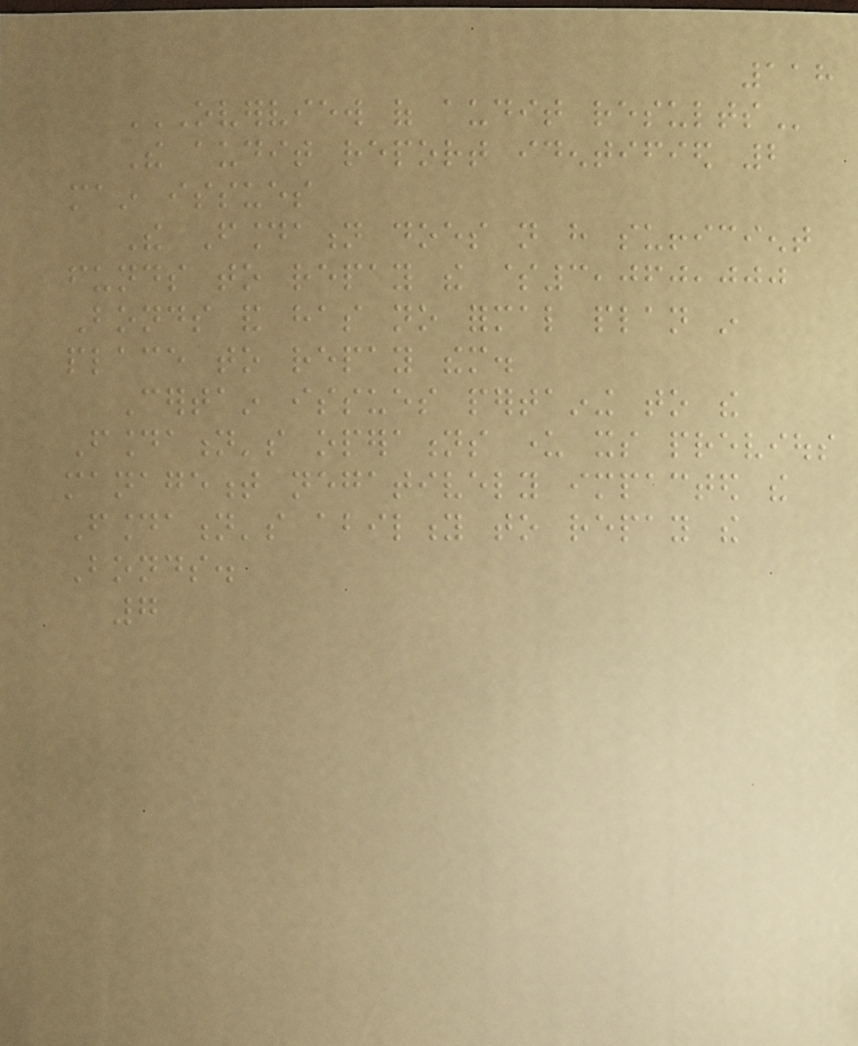118
OVERVIEW OF AUDIT RESULTS
The audit report identified 2
main issues
The Foundation does not have sufficient
funds to repay the $3,060,000
Bonds and has no formal plan in
place to repay them.
Certain issues pertaining to the
Foundation's operations under its previous
management negatively impacted the
Foundation's ability to repay the
Bonds.
7
